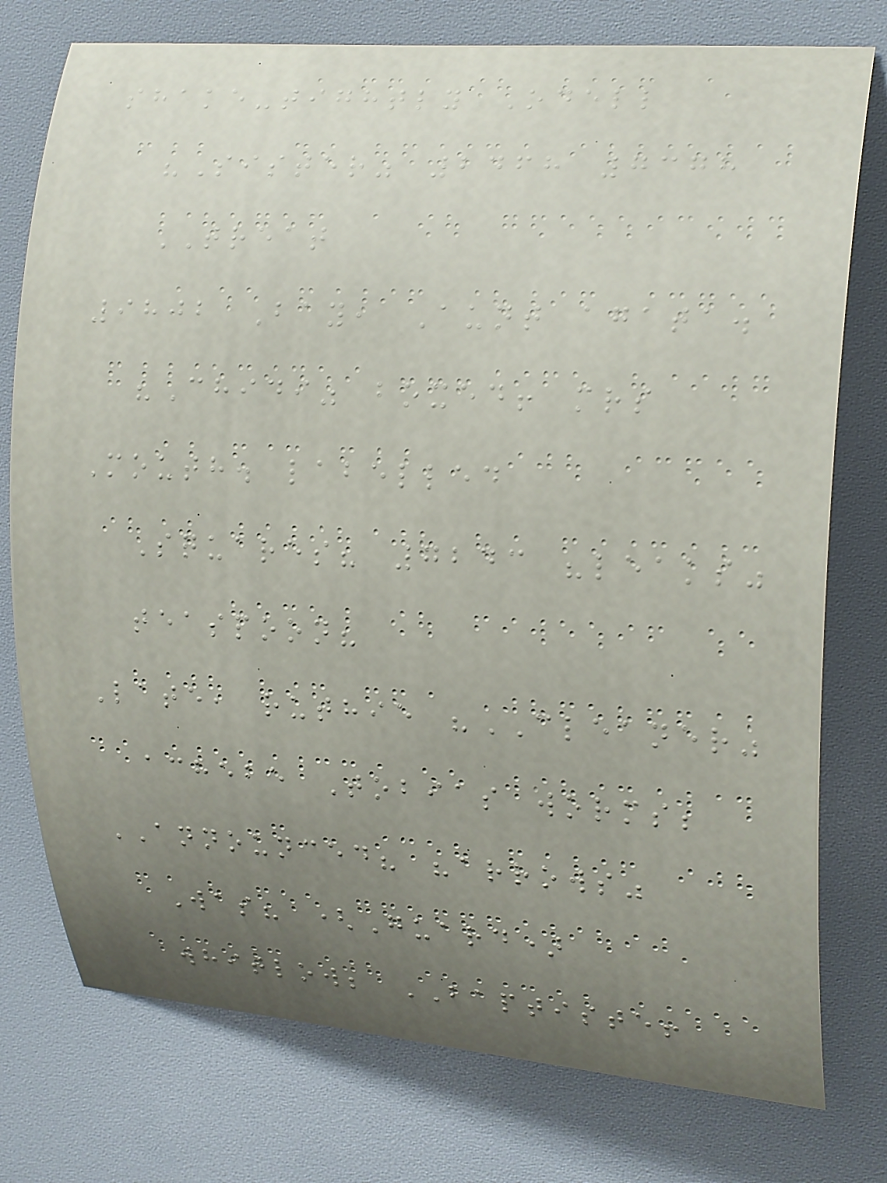shake-tightly Odell
"Sister" 2468 7378
TREAT
9802 Bay, Aunt agata.
"Chidi" boxed! mrs
Mouth. labelled
Squares? 7243 "leaks"
teaspoon?
Late, ruthie "CLEANER"
achebe Tobias worms;
ANNOUNCED? "arrows"
Was? (Guard)
whitlow; BAPTISTE!
